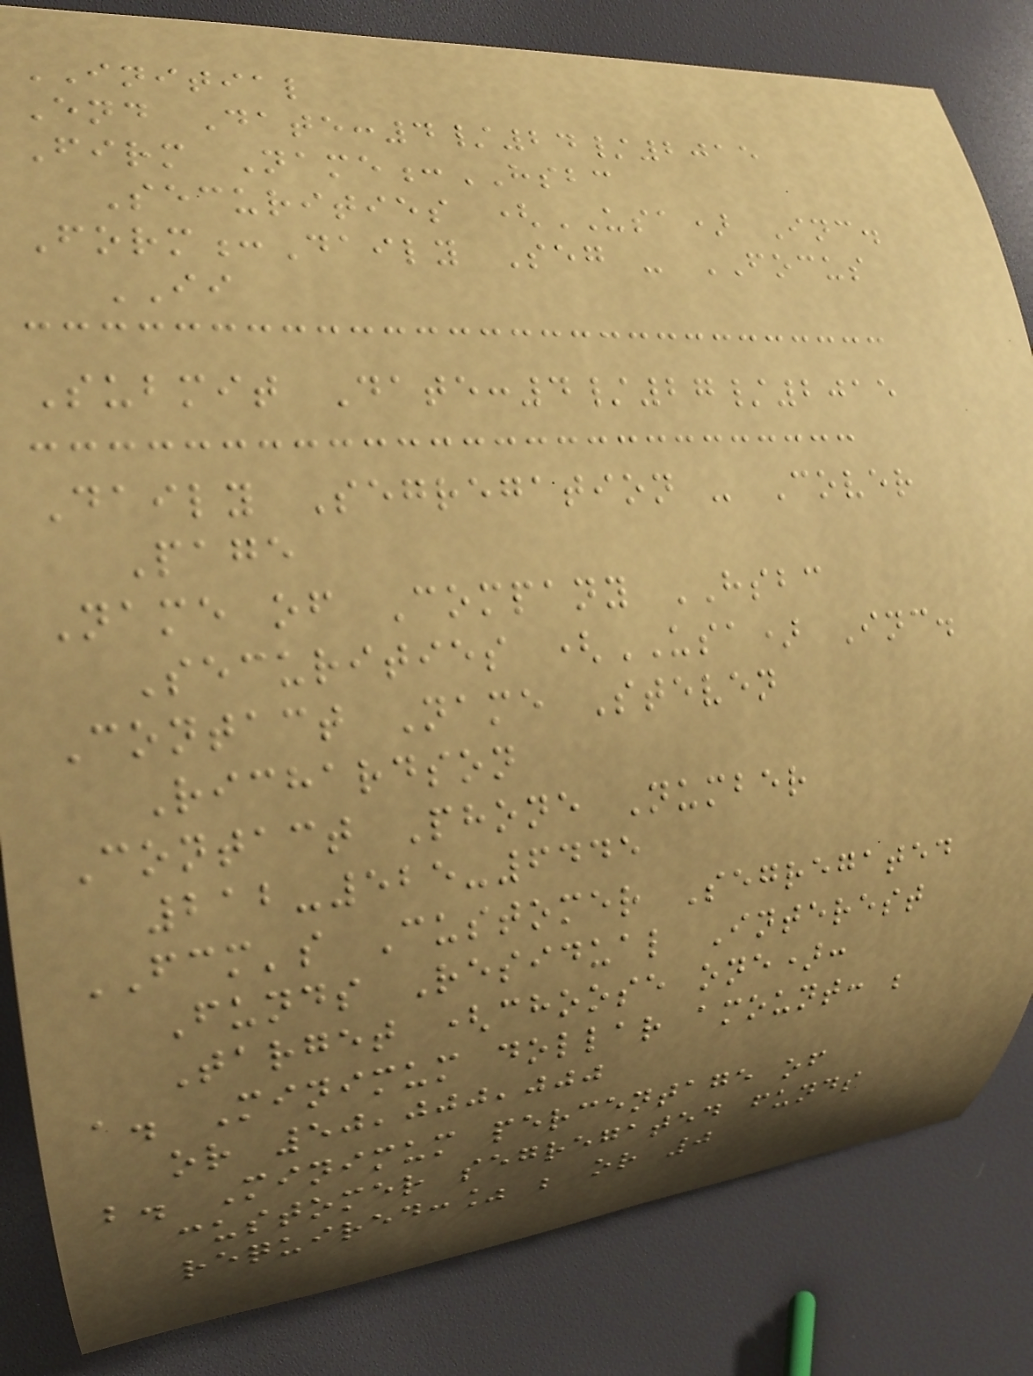INITIAL
End Date:4/24/2015
Firm Name:HSBC
Securities (USA) Inc.
Form:Daily Seg - FOCUS
II
Submit Date:4/27/2015
Daily Segregation - Cover
Page
Name of Company HSBC
Securities (USA) Inc.
Contact Name Steven
Richardson
Contact Phone Number
212-525-6445
FCM's Customer Segregated
Funds Residual Interest
Target (choose one):
a. Minimum dollar amount: ;
or 50,000,000
b. Minimum percentage of
customer segregated funds
required:% ; or 0
